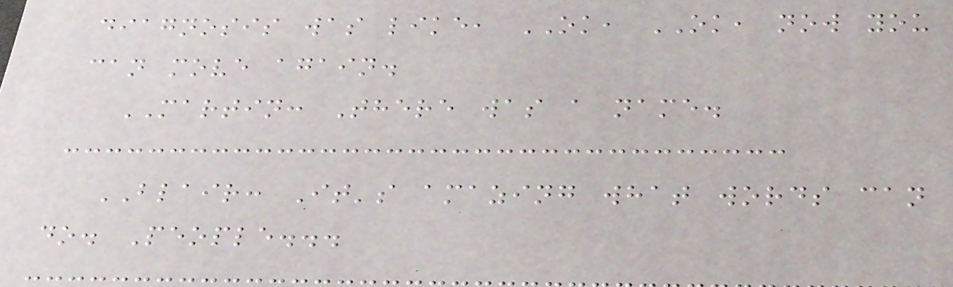diagnosis was like, OK, OK, now you
can move again.
MARTIN: There was a name.
BLAIR: It's amazing what words can
do. People...
